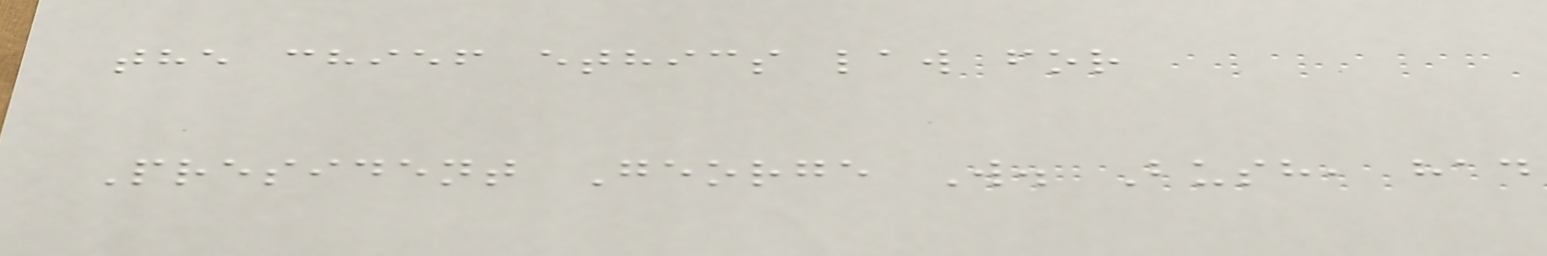the chief ethics law for
President George W. Bush, had
